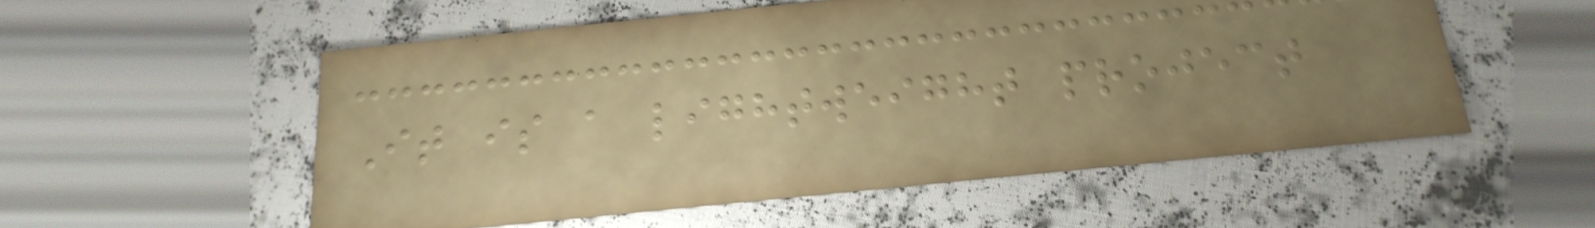It is a lightweight project
